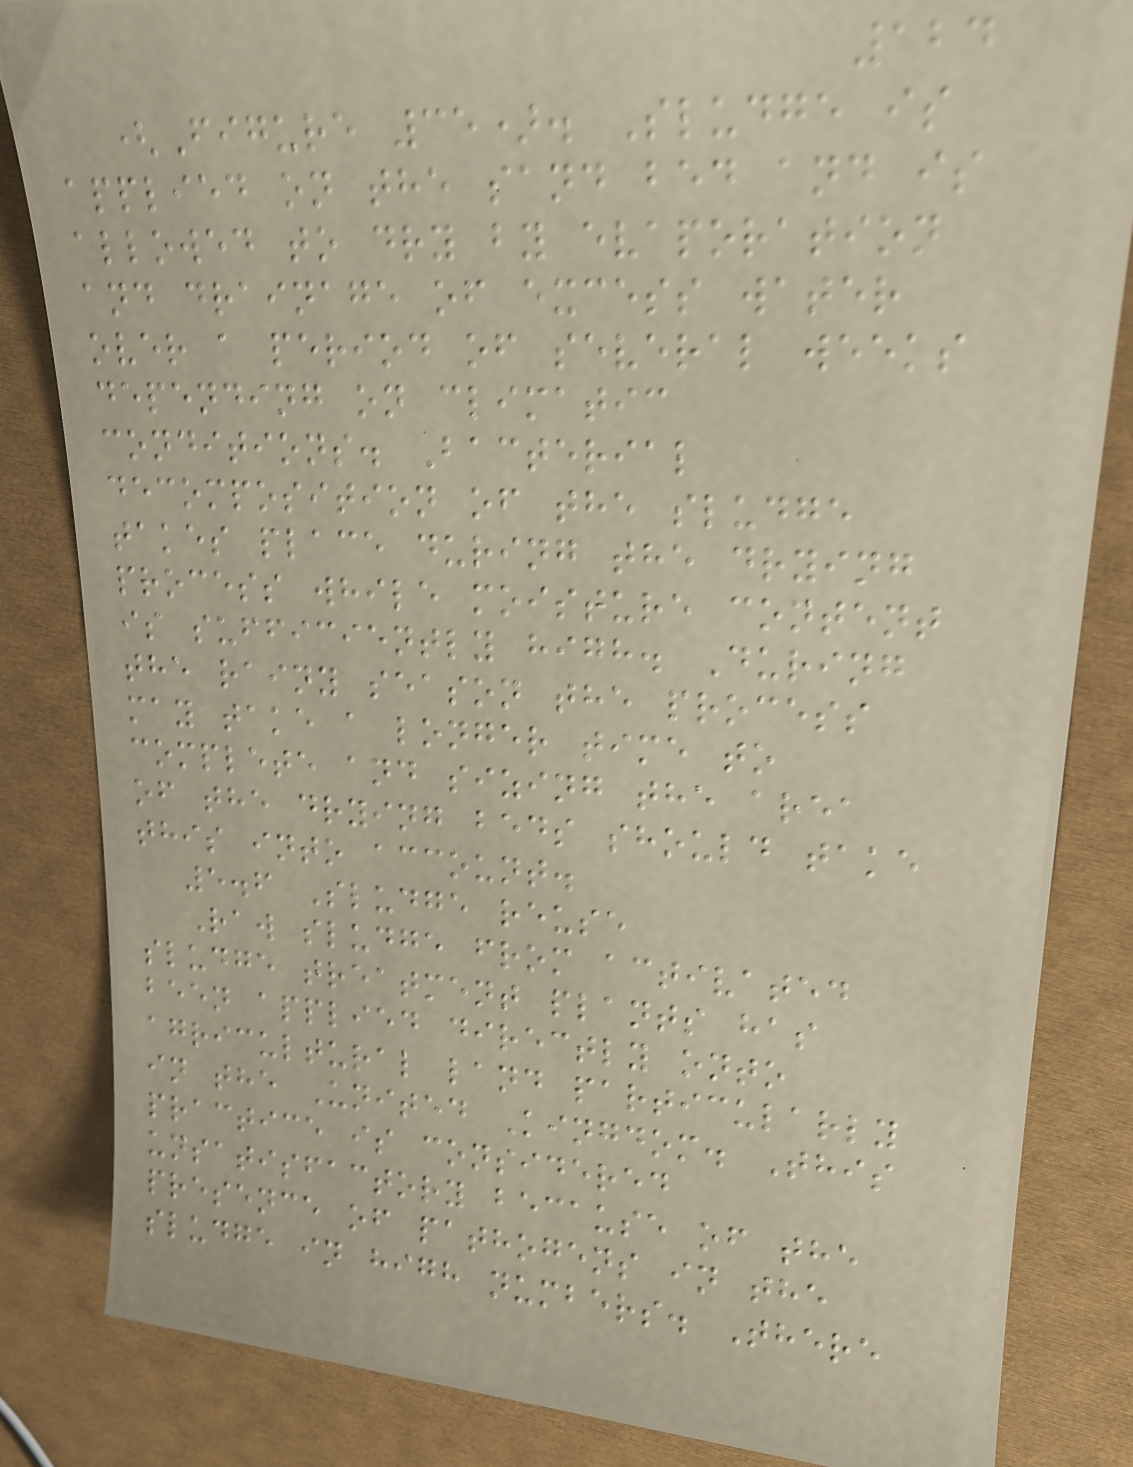124
(Figure 35). Sludge is
applied on the sand bed and is
allowed to dry by evaporation
and drainage of excess water
over a period of several weeks
depending on climatic
conditions. Bacterial
decomposition of the sludge
takes place during the drying
process while moisture content
is sufficiently high. During
the rainy season the process
may take a longer time to
complete and sizing the area
of the drying beds should take
this into account.
5.6 Sludge reuse
Raw sludge from activated
sludge treatment plants has
been applied directly onto
agricultural land particularly
in the United Kingdom. This
practice is considered
unsatisfactory because of the
presence of pathogens in the
sludge in high numbers. There
